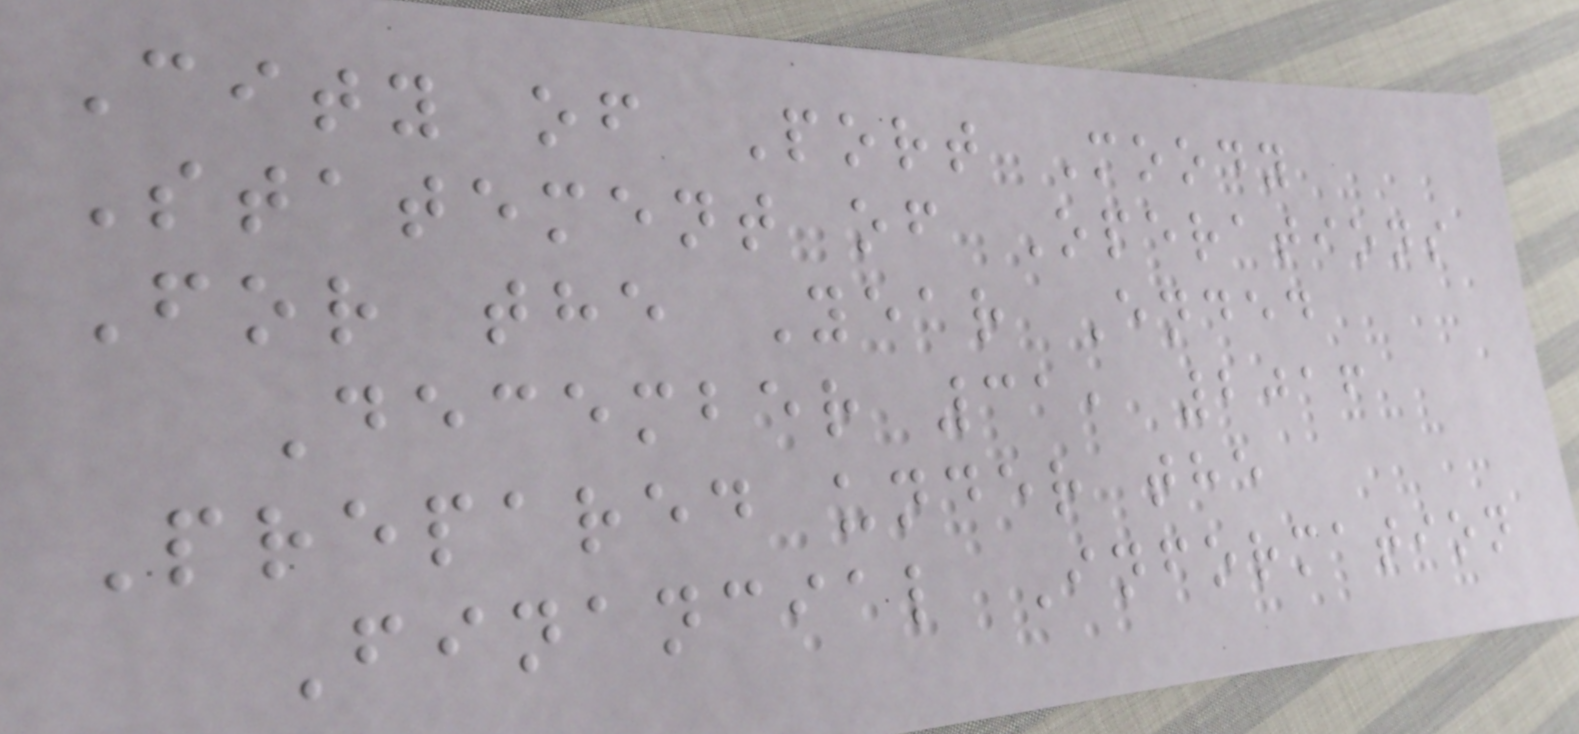City of Port Moody
Statement of Operations
For the Year Ended
December 31, 2016
Prepared under the
Financial Information
